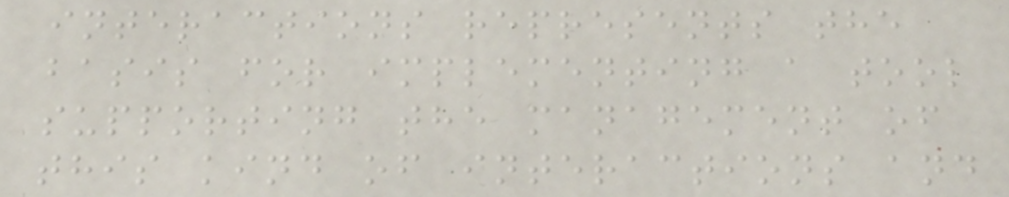interactions represents the
basis for implementing a tool
supporting the management of
this kind of interactions and
